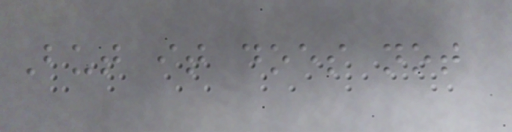But it does not
